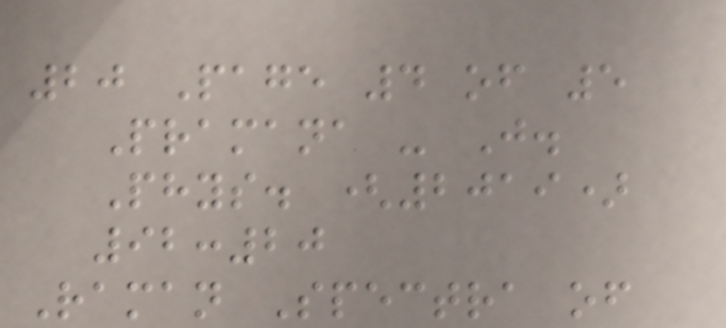20 Page 4 of 5
Pramana - J.
Phys. (2019)
92:20
Raman Spectra of
